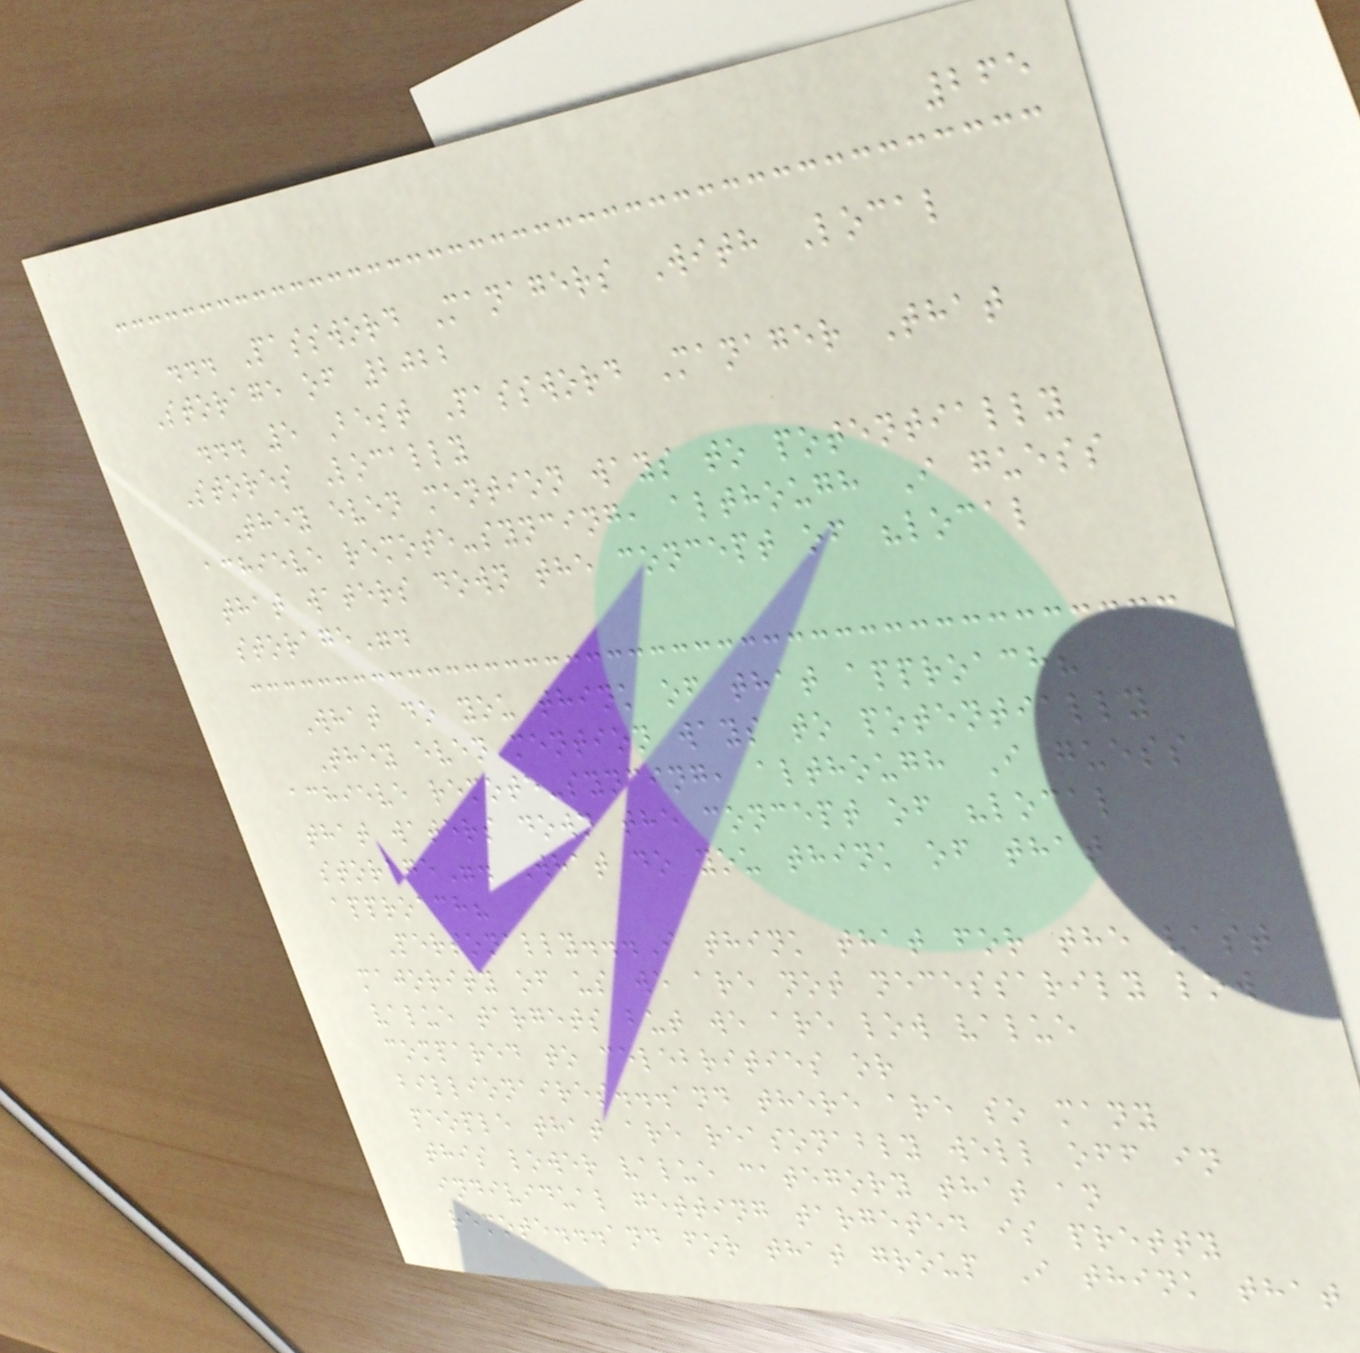265
... Password Managers With Local
Storage of 2022
... 5 Best Password Manager That
Stores Locally
They even mention ways to potentially
achieve remote-syncing, although I guess
that waters down the concept of "local
storage".
What do you think of that approach?
They even mention ways to potentially
achieve remote-syncing, although I guess
that waters down the concept of "local
storage". What do you think of that
approach?
Personally...I think that for the vast
majority of us we are not necessarily low
value targets but we are low value
compared to celebrities or
billionaires...and there are so many
people that are reasonably well off in
this lower value category that an
individual getting targeted is pretty
remote...and for that group I think that
